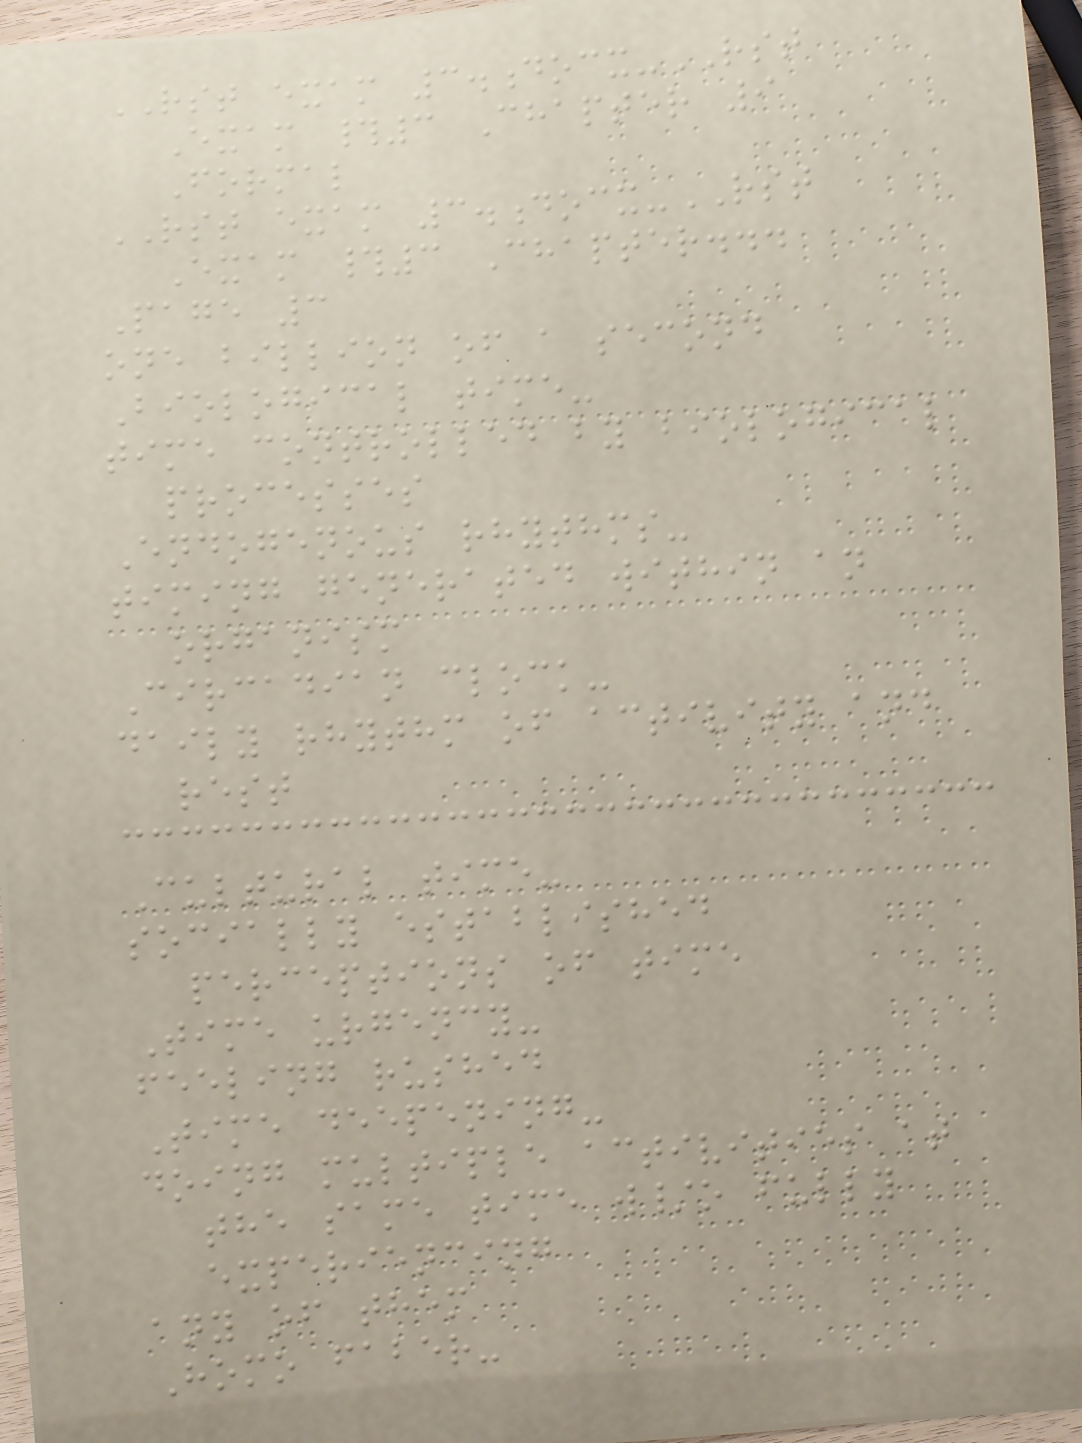RST exam 3.docx-RST
Exam #3 Chapter 9
Formal
RST exam 3.docx-RST
Exam #3 Chapter...
Page 3
one billion of a second
Biological time-
time controlled by biological
processes
Endogenous rhythms-
timing generated within an
organism
Circadian clock-
daily rhythm of activity and
rest
Cultural time-
socially established
perceptions of time
Time urgency-
feeling rushed
Time deepening-
doing multiple activities at
the same time w/o fully
experiencing
any of them
Homo faber-
